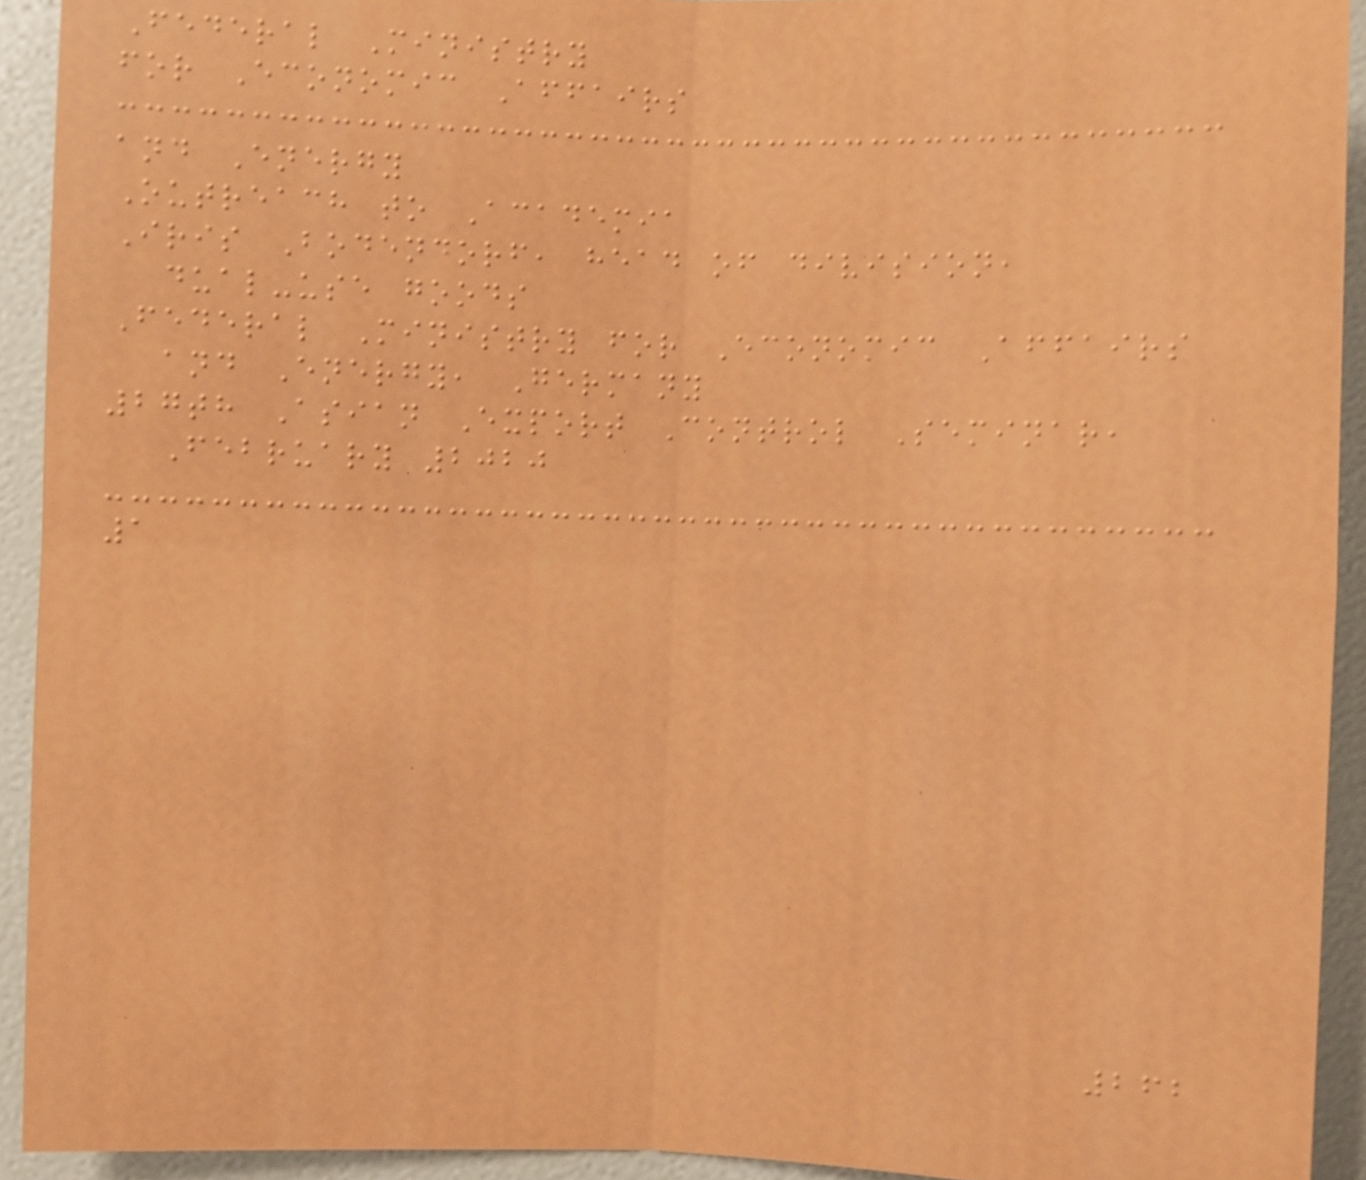Federal Ministry
for Economic Affairs
and Energy
Outreach to Academia
Iris Bodendorf, head of division,
dual-use goods
Federal Ministry for Economic Affairs
and Energy, Germany
27th Asian Export Control Seminar,
February 2020
1
262
